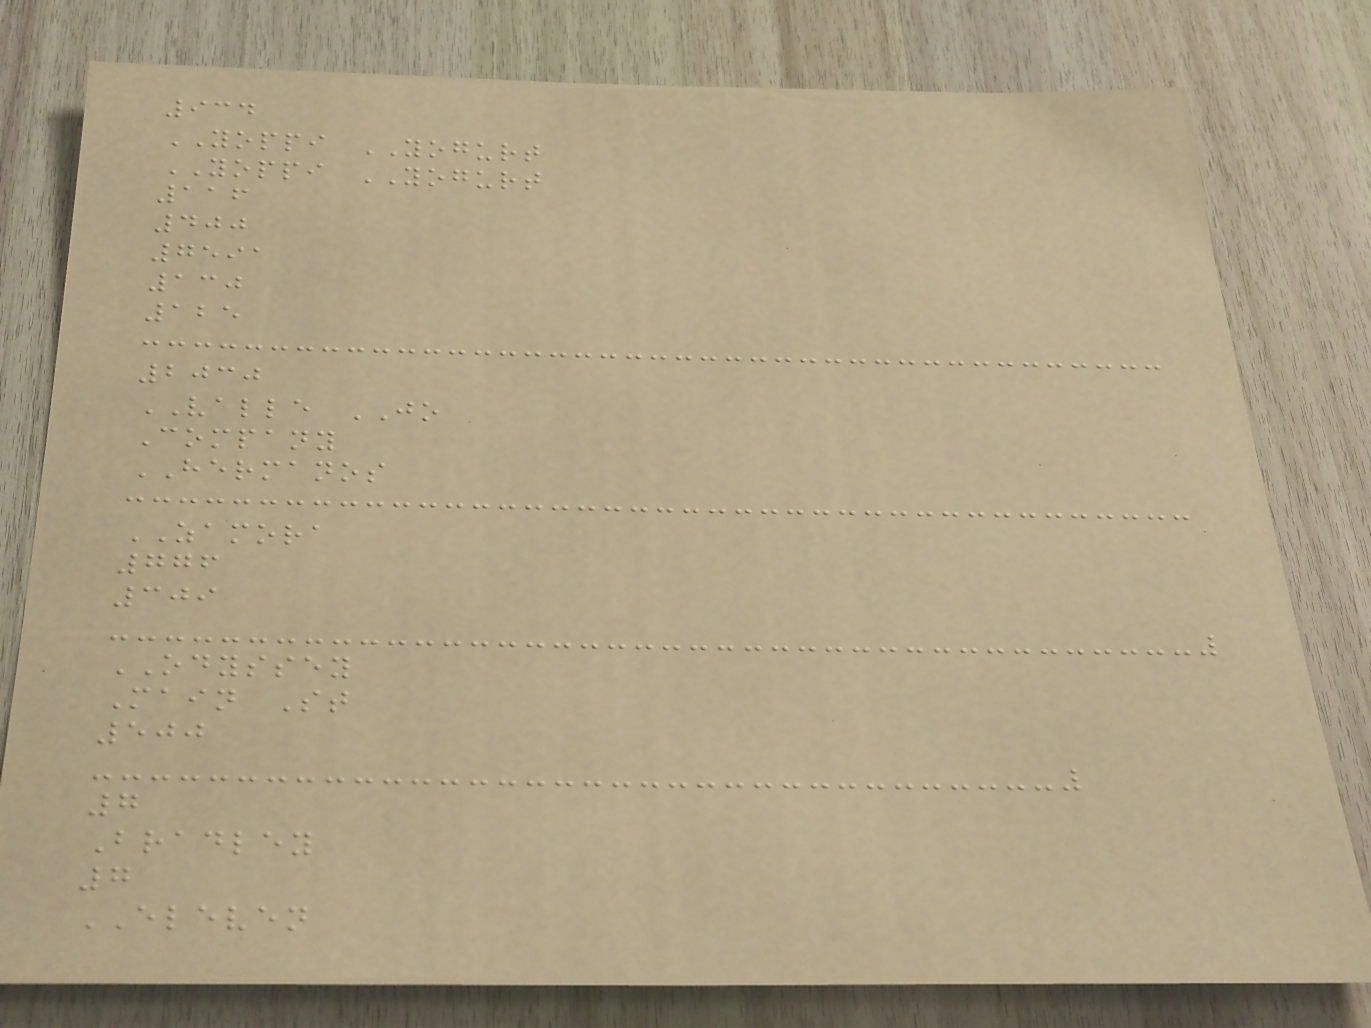934
YOPPI YOGURT
YOPPI YOGURT
116
400
7591
130
125
2030
VALLE JO
Company
HERMANOS
ZAMORA
776
309
ODYSSEY
Main St
500
7
Bradley
7
ELEVEN
